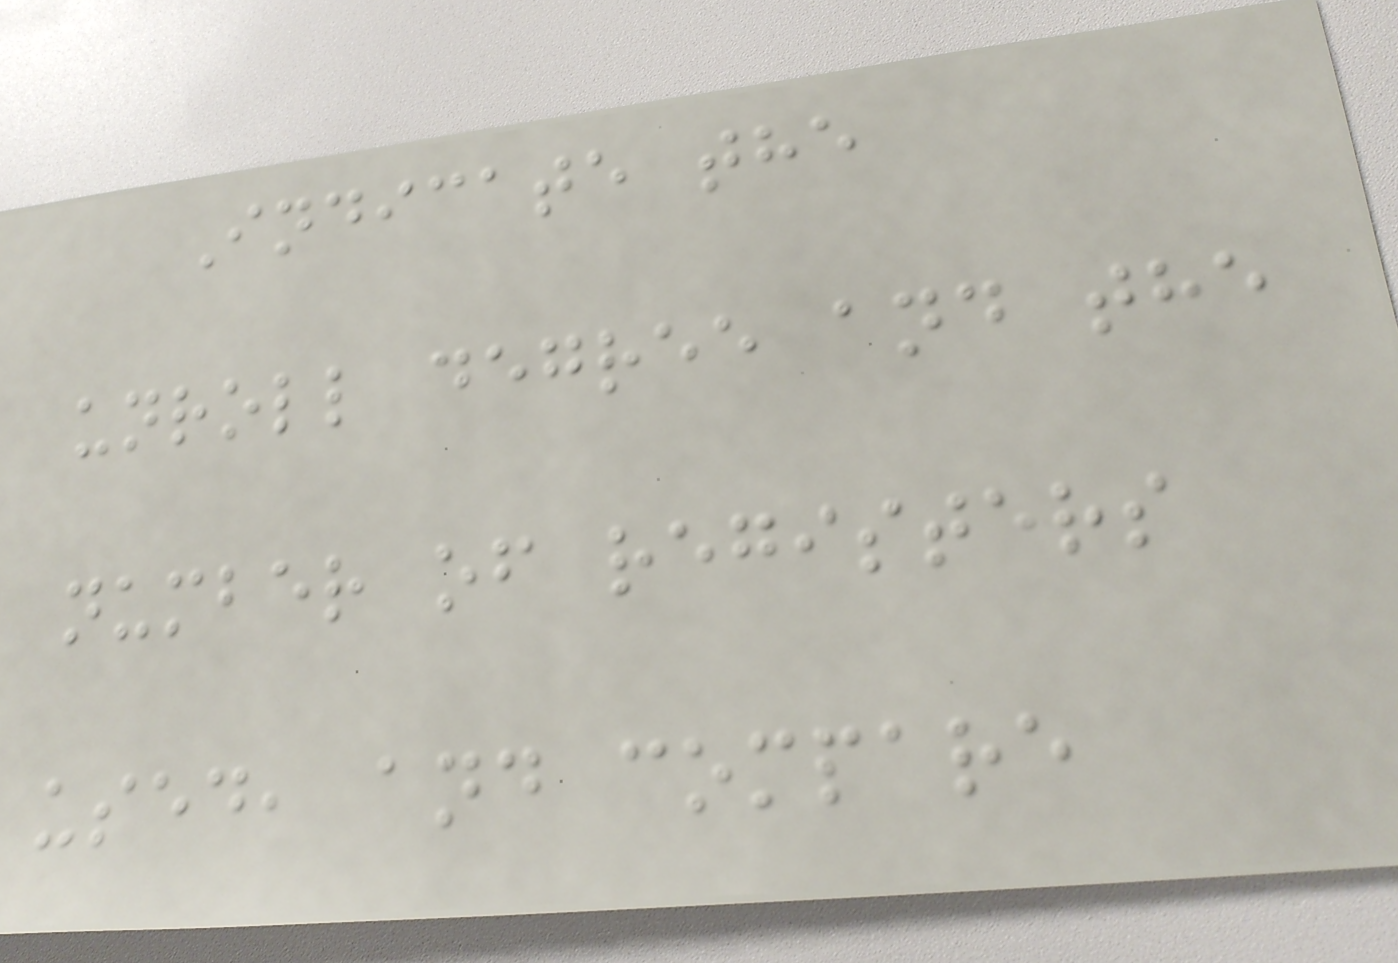Indicate the
unroll degree and the
number of registers
used, and compare
